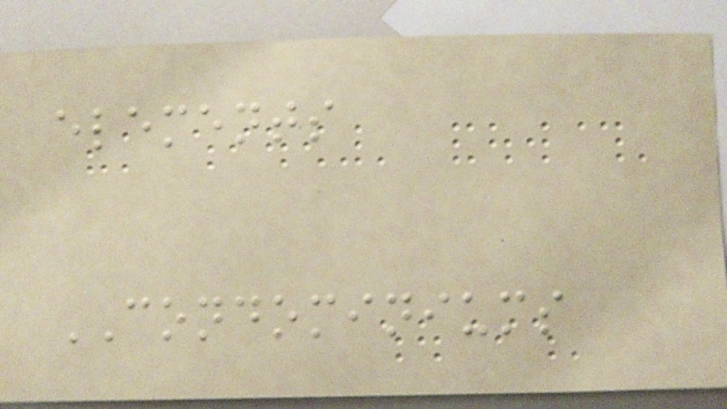elements
CONDOMINIUMS
